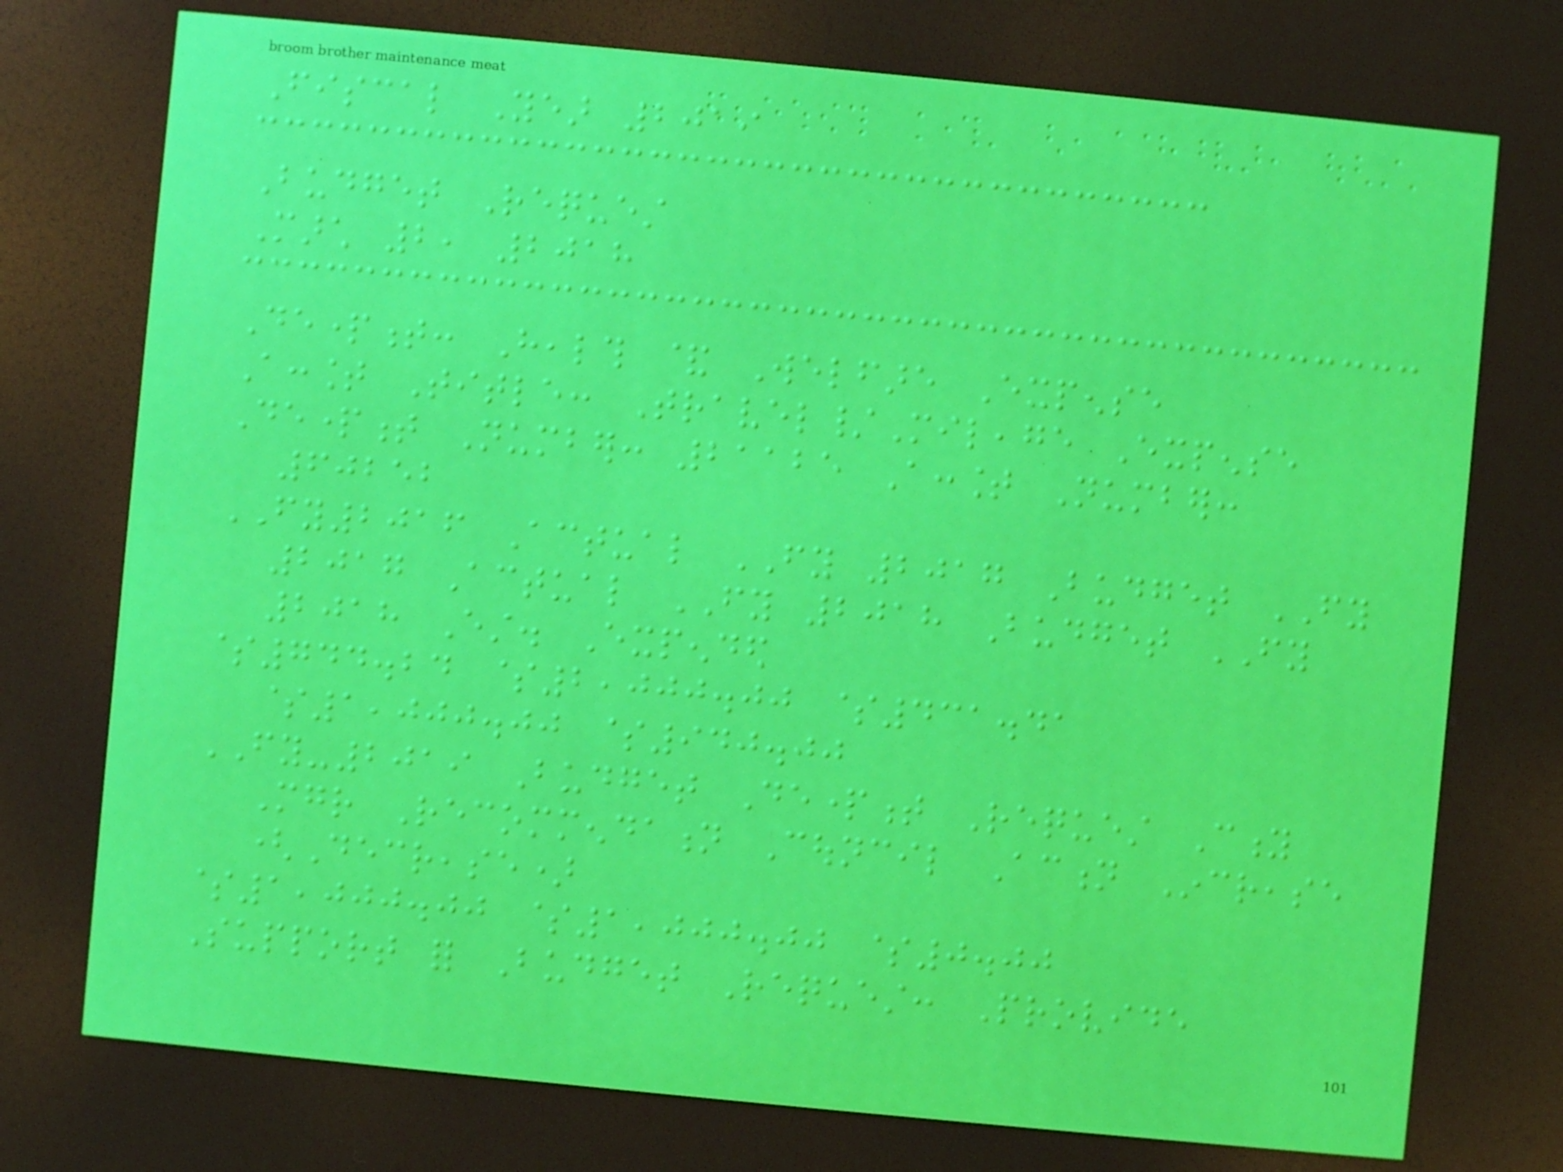Fiscal Year 2019
Budget Request
March 2, 2018
Department: Health & Welfare Expense
Account Title: Travel/Mileage Expense
Department Number: 21125 Account Number:
60252
FY2016 Actual FY 2017 Budget FY
2017 Actual FY 2018 Budget FY
2018 Est. Expended
$744.24 $2,000.00 $431.41
$1,000.00 $940.00
FY-2019 Budget Department Request City
Mgr Recommendation Council Action Increase
(Decrease)
$1,000.00 $1,000.00 $0.00
Support for Budget Request: Provide
